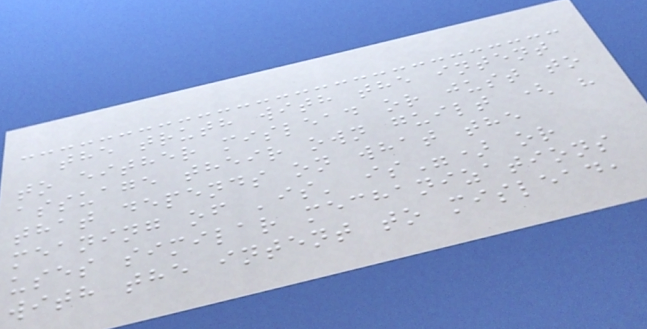the truth with the intent
to either mislead or just to
assuage their own guilt ( "
that depends on what the
meaning of 'is' is") or
uses similar mechanizations
with the intent to mislead,
